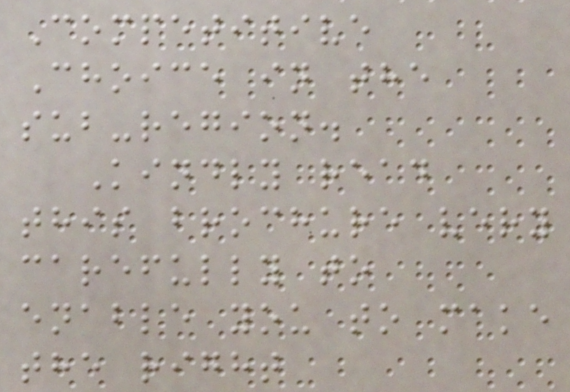Competitive
Choice in the
sub-region.
Kindly read
this brochure very
carefully to
enable you to make
the right
